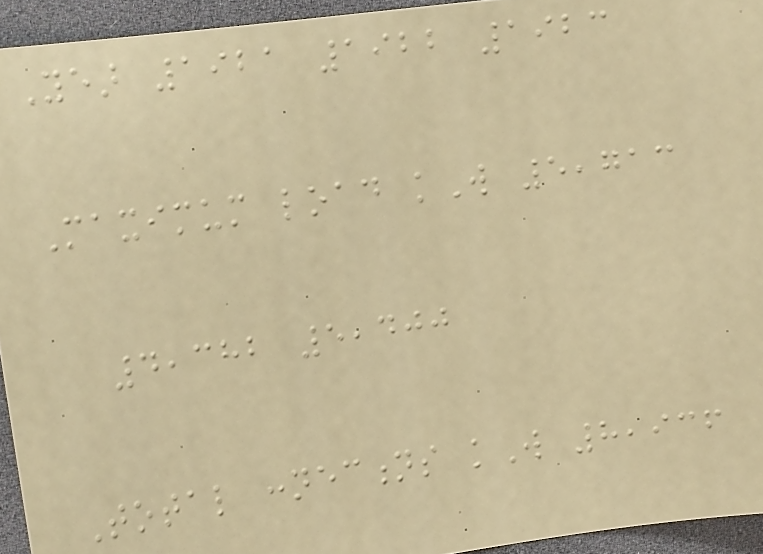Year 1921 1922 1923
Maximum load kW 5,713
4,382 5,400
Total connections kW 8,936
